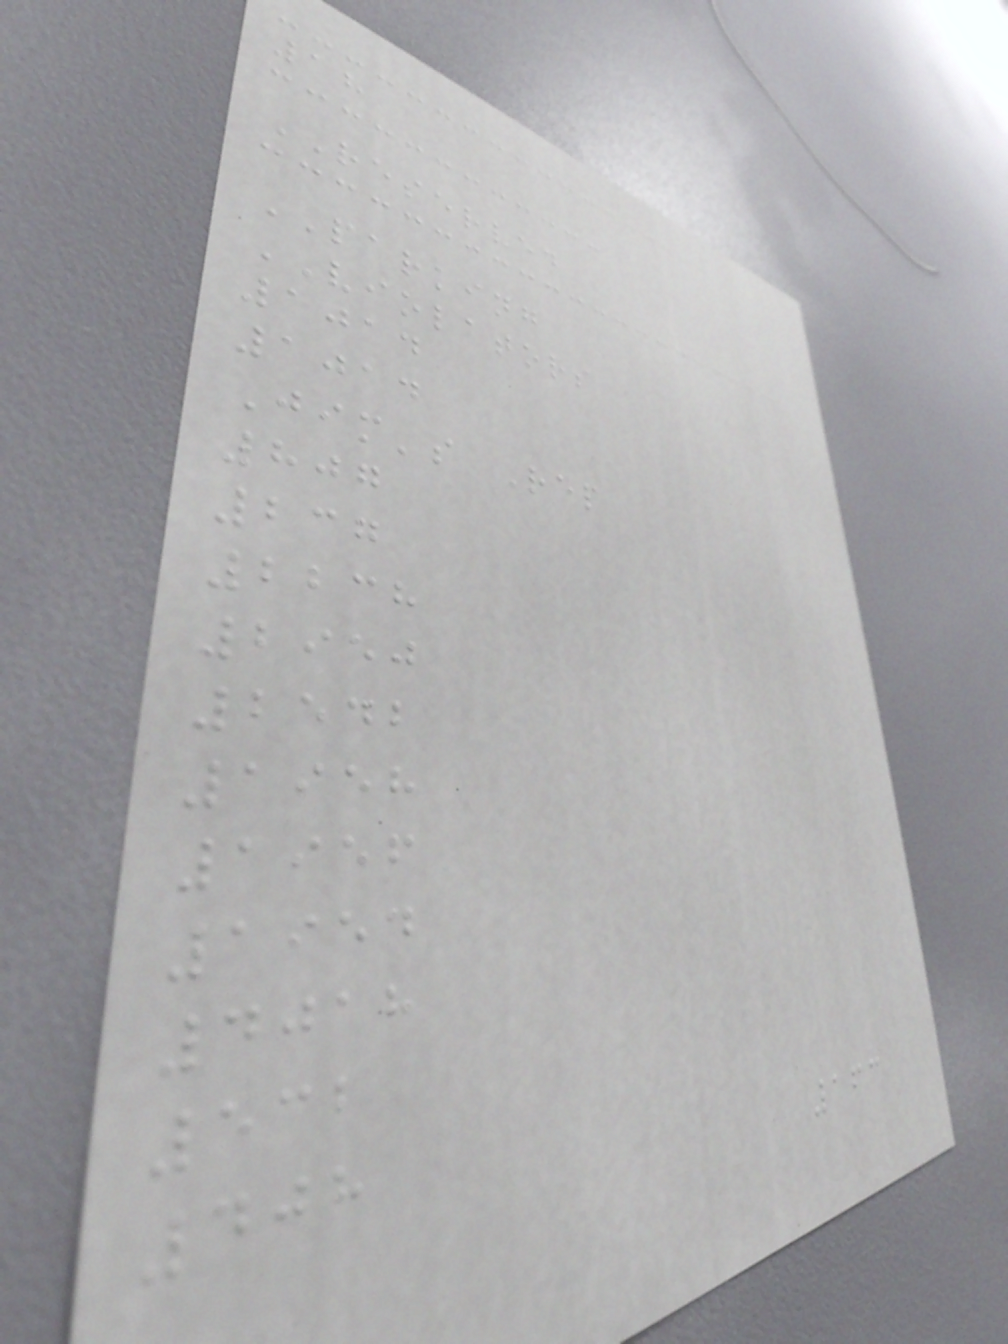18
RESERVED
PARKING
VIOLATORS
1014
1014
Jim's Rep
807
237
2238
2950
2542
1958
1956
1954
4018
532
408
163
